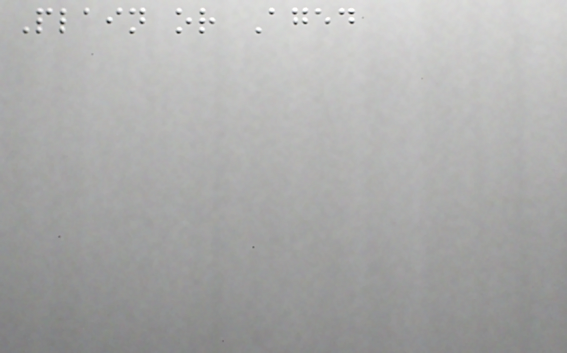Plain or Aged
